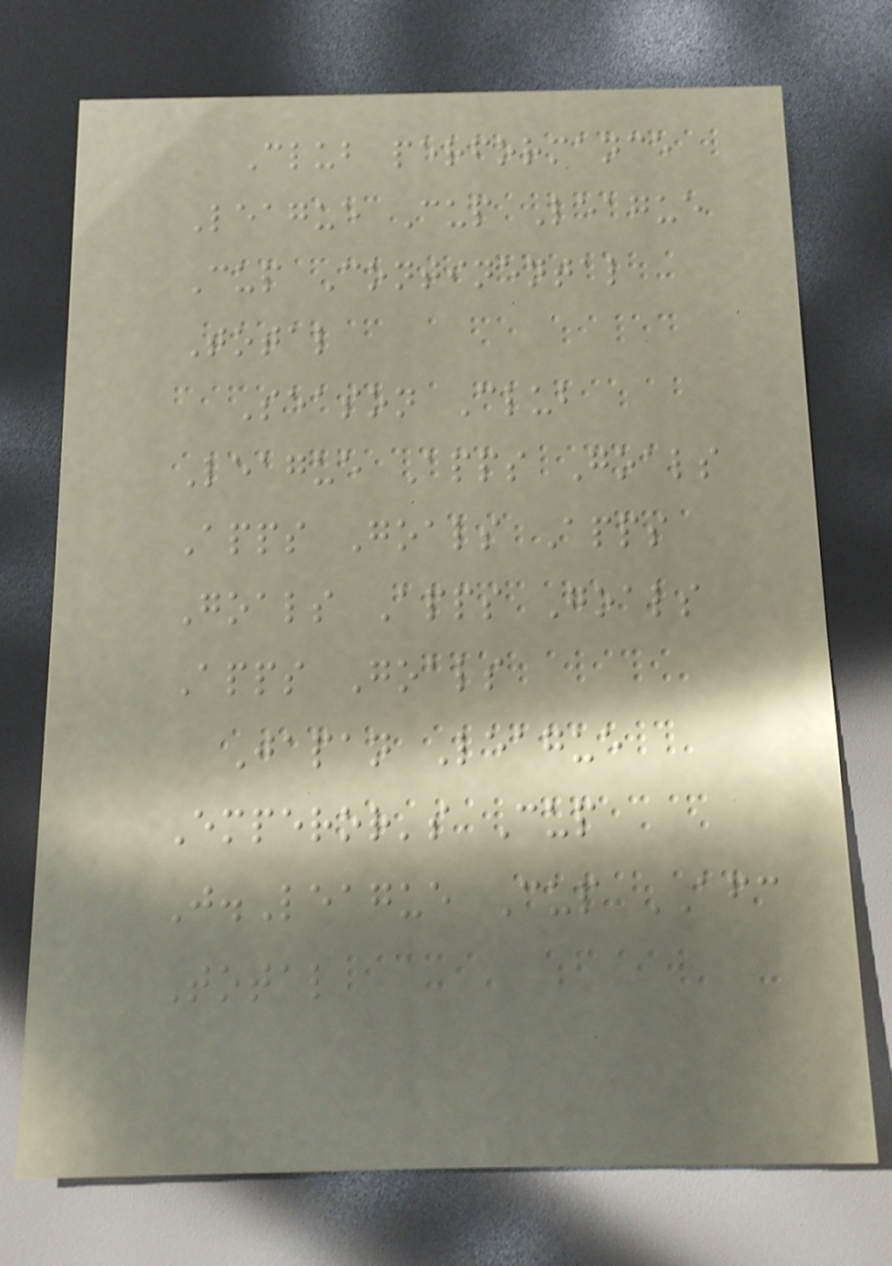Club performance
League Cup League
Cup Continental
Total
Season Club
League Apps Goals
Apps Goals Apps
Goals Apps Goals
Apps Goals
Japan League
Emperor's Cup
J.League Cup AFC
Total
